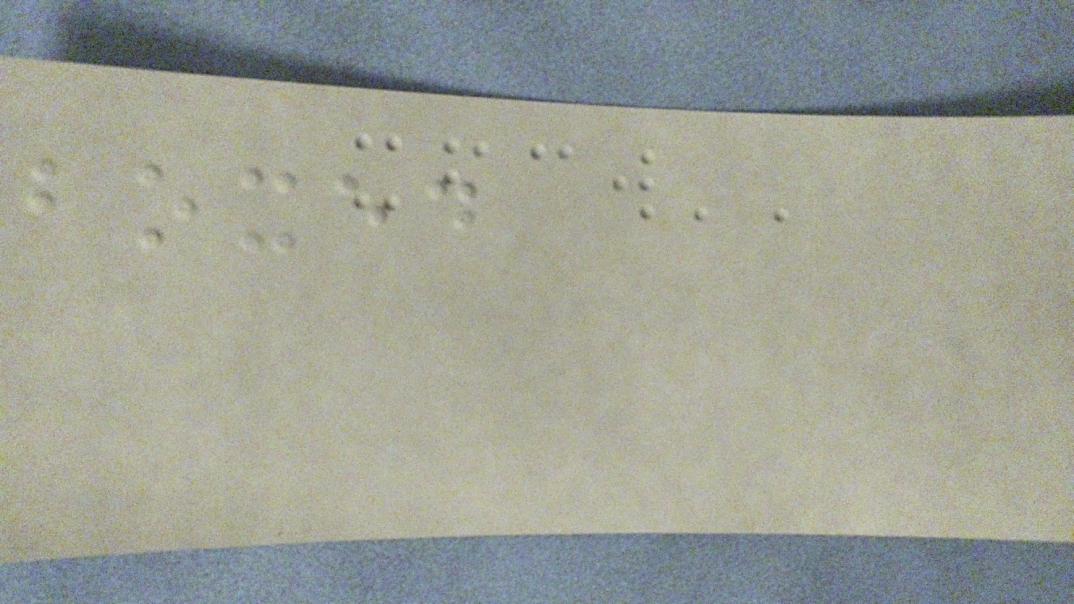boxed
